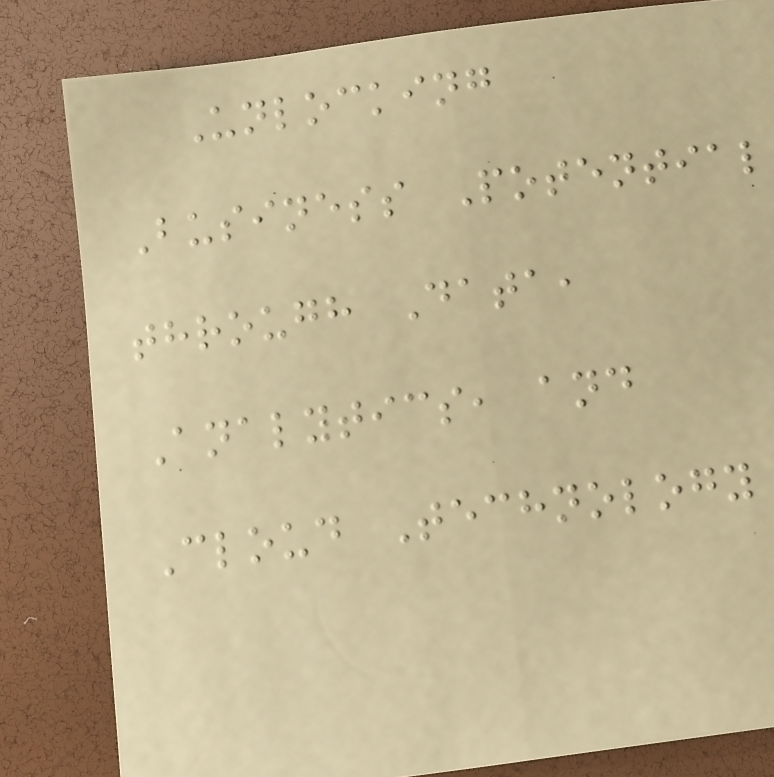Unlocking
Business Potential
through Data,
Analytics, and
Cloud Technology
